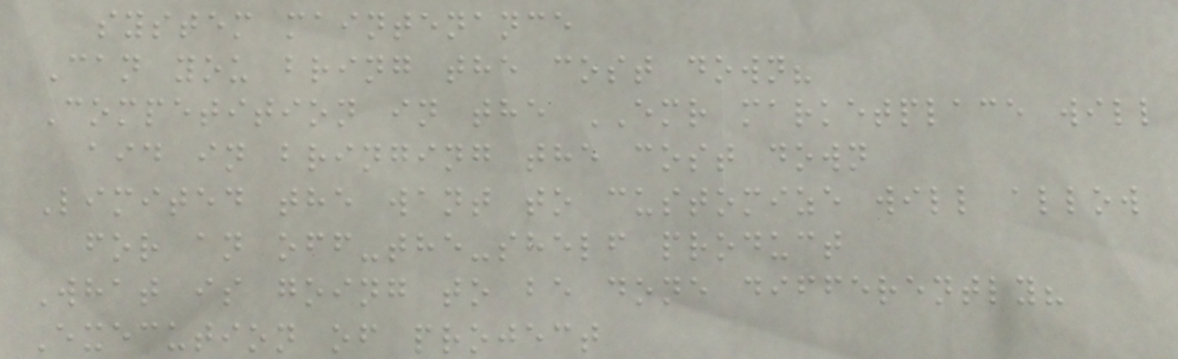system maintenance
Can you bring the cost down?
Competition in the EMR marketplace will
aid in bringing the cost down
Limited the want to customize will allow
for an off-the-shelf product
What is going to be done differently?
Execution of project
